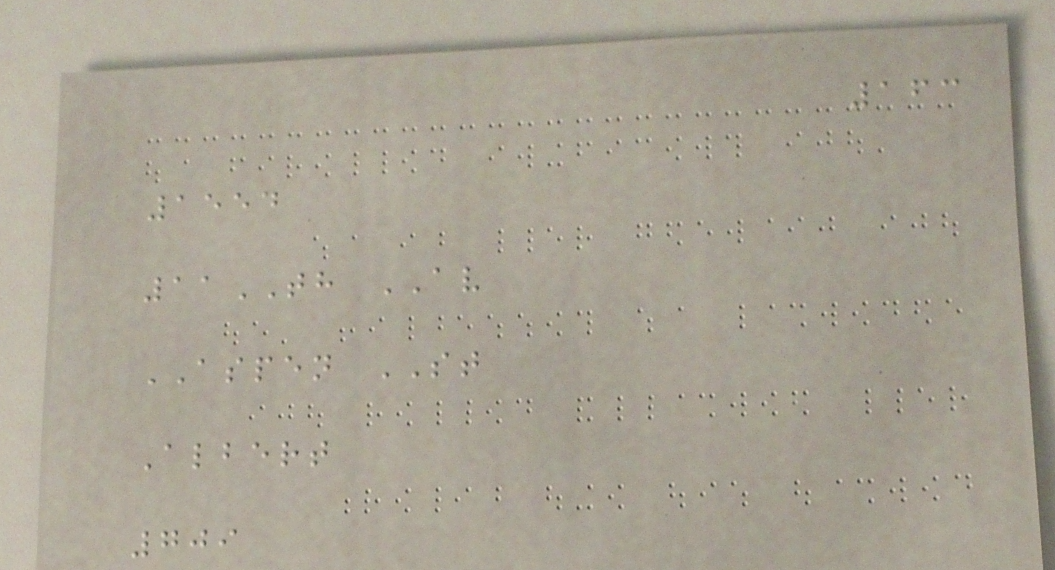163
1554
11TH AV
ASPEN ST
Albert
709
